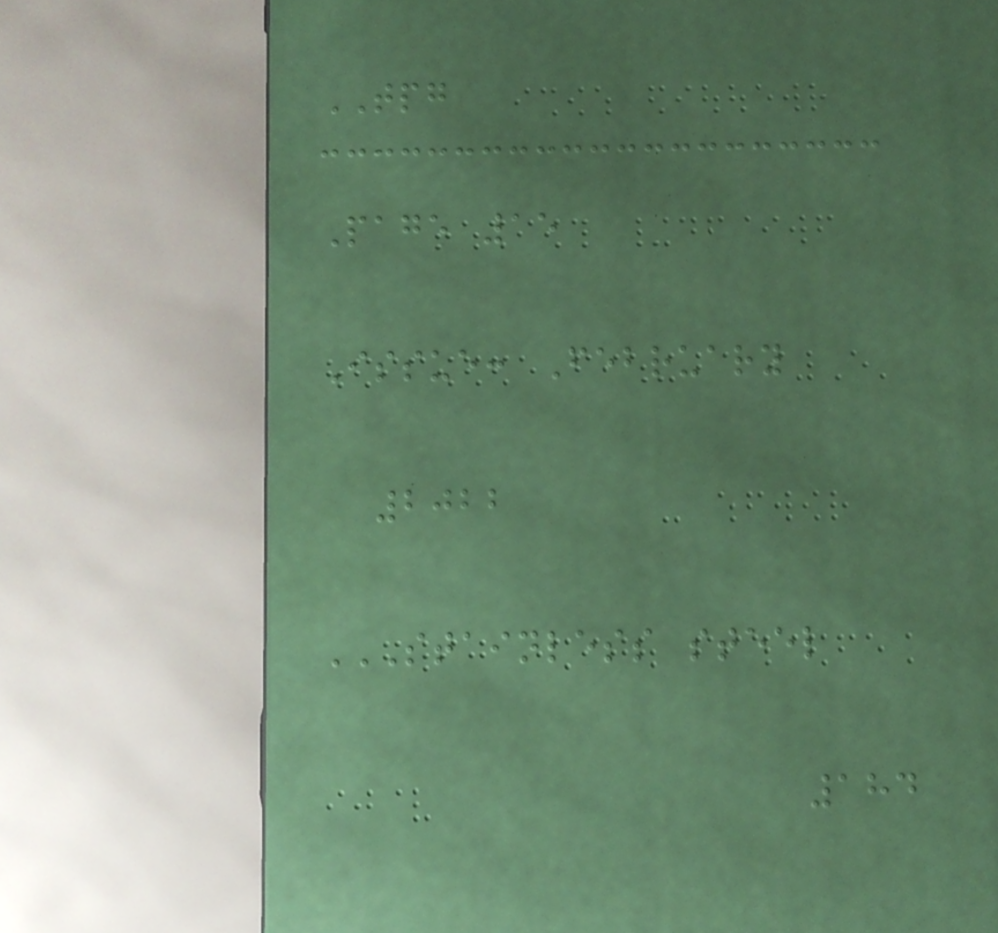TPG
Page 15
Issue: February
2022
STAINLESS STEEL
184
